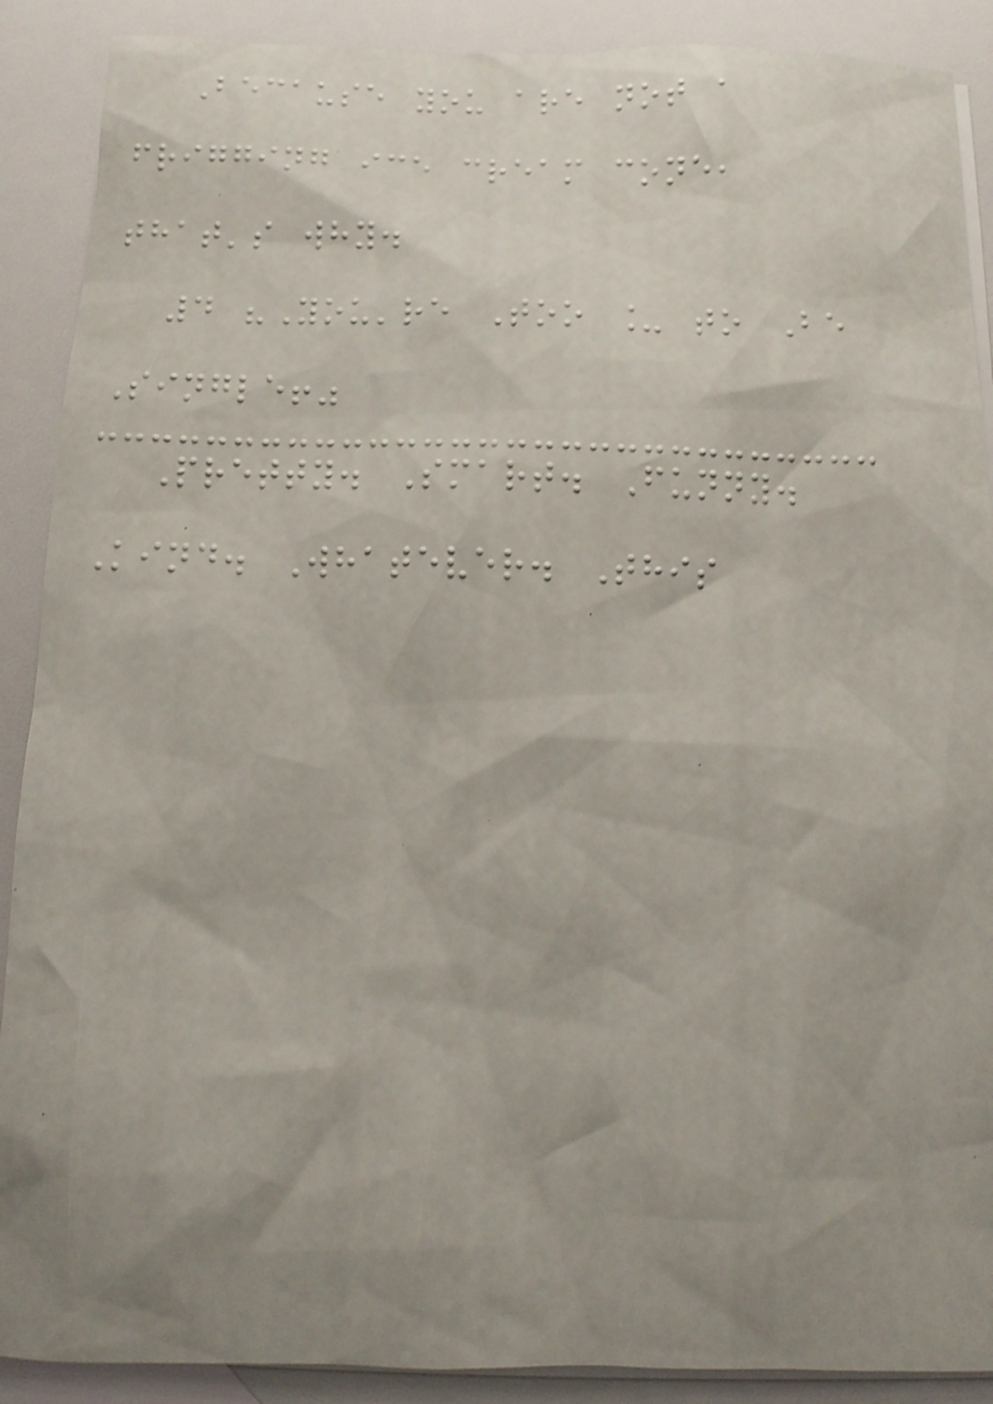Because you are not a
frigging ice cream cone,
that's why.
4 "You're Too _ to Be
Single!"
Pretty. Smart. Funny.
Kind. Whatever. This
